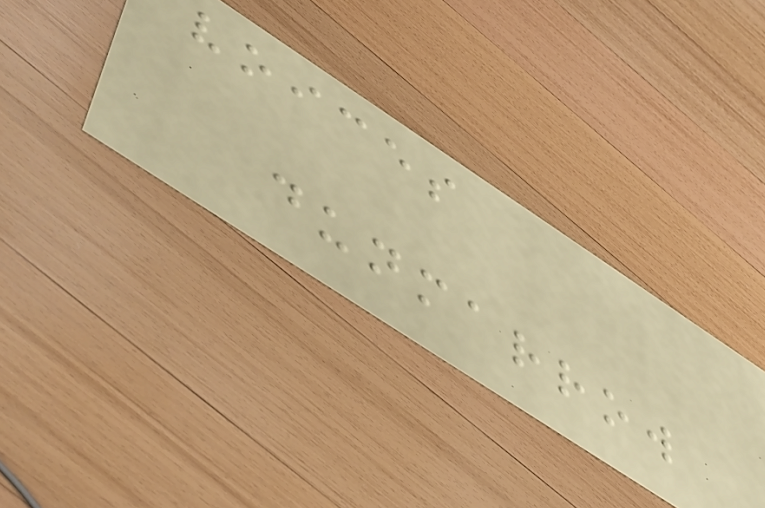voices
dunmarrow
